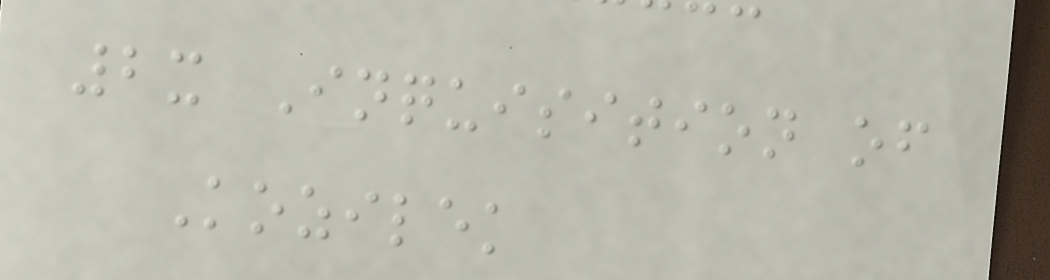2x Inquisition of
Kozilek
